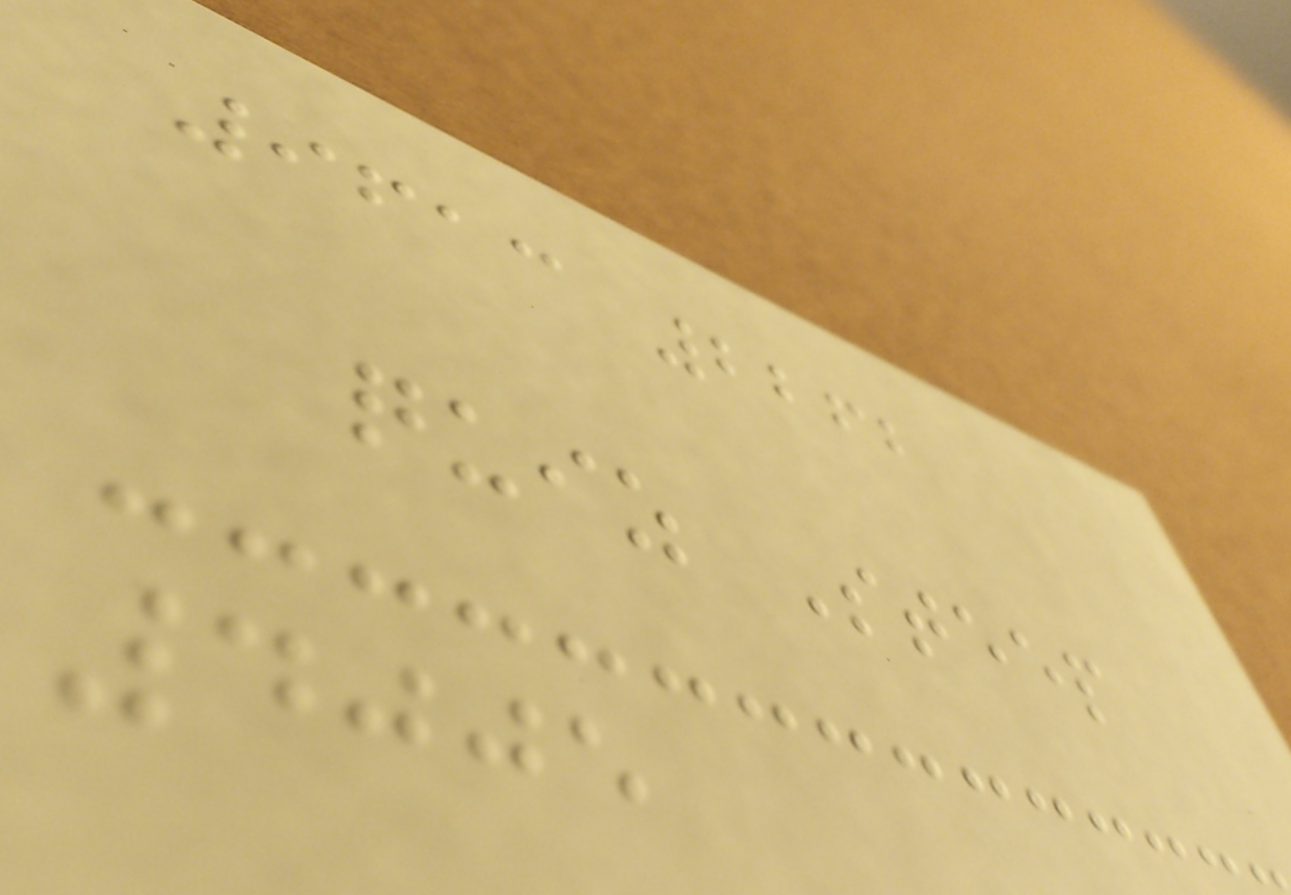9613 2262
quiz Steep
4005
